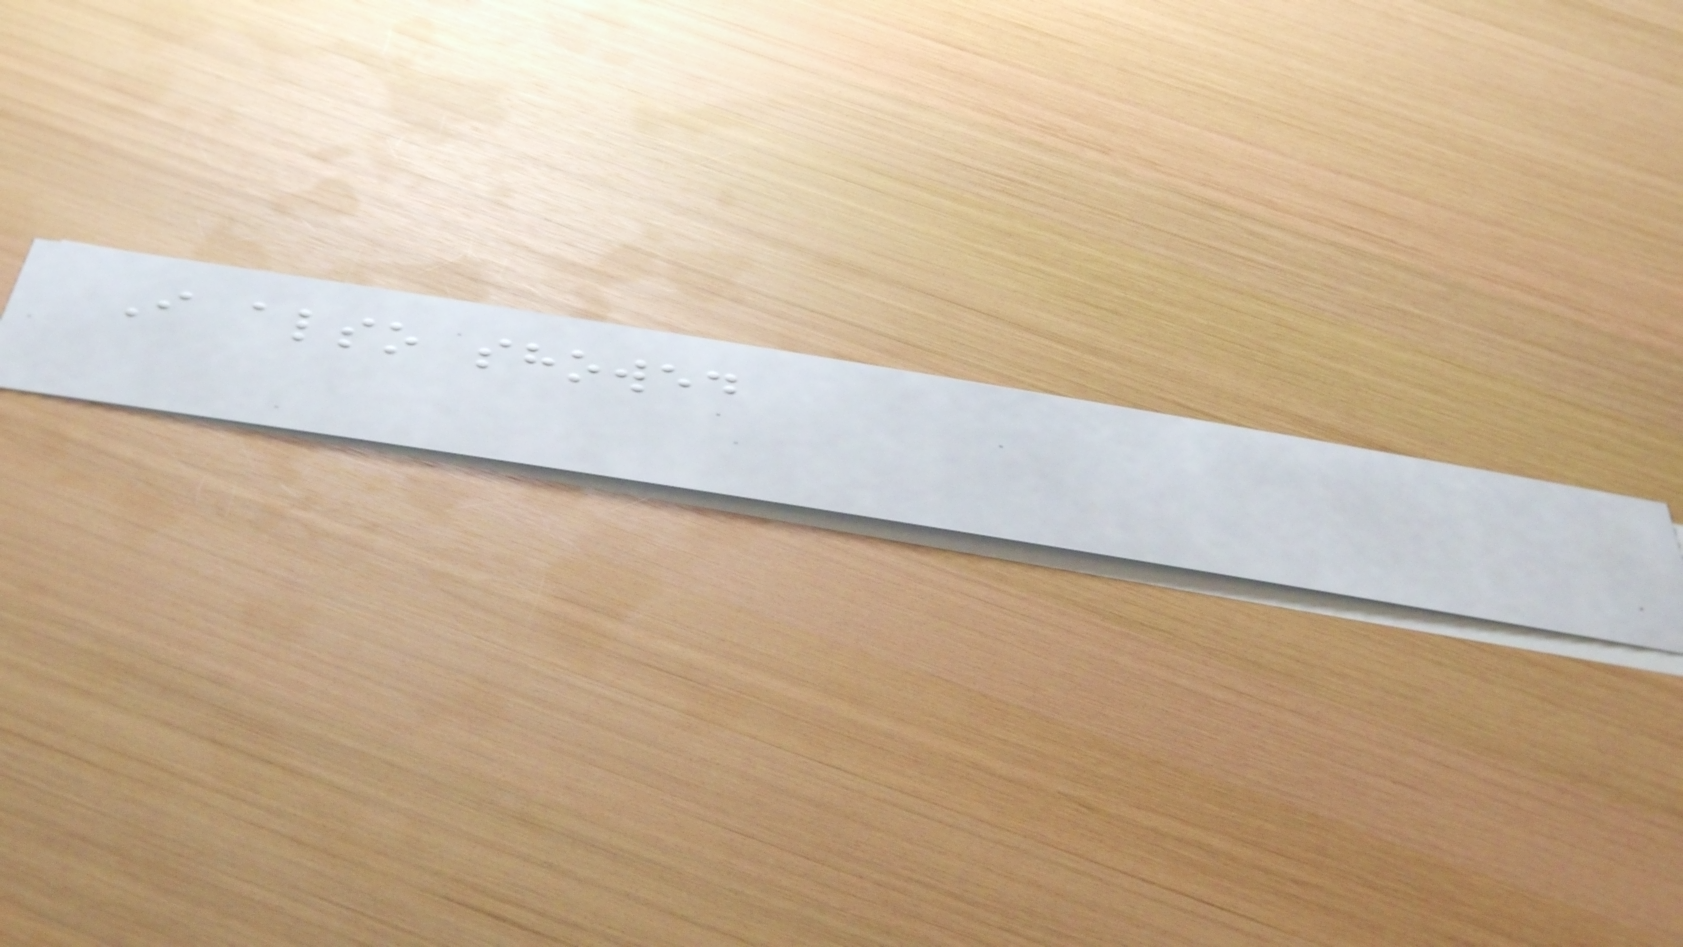I also showed
